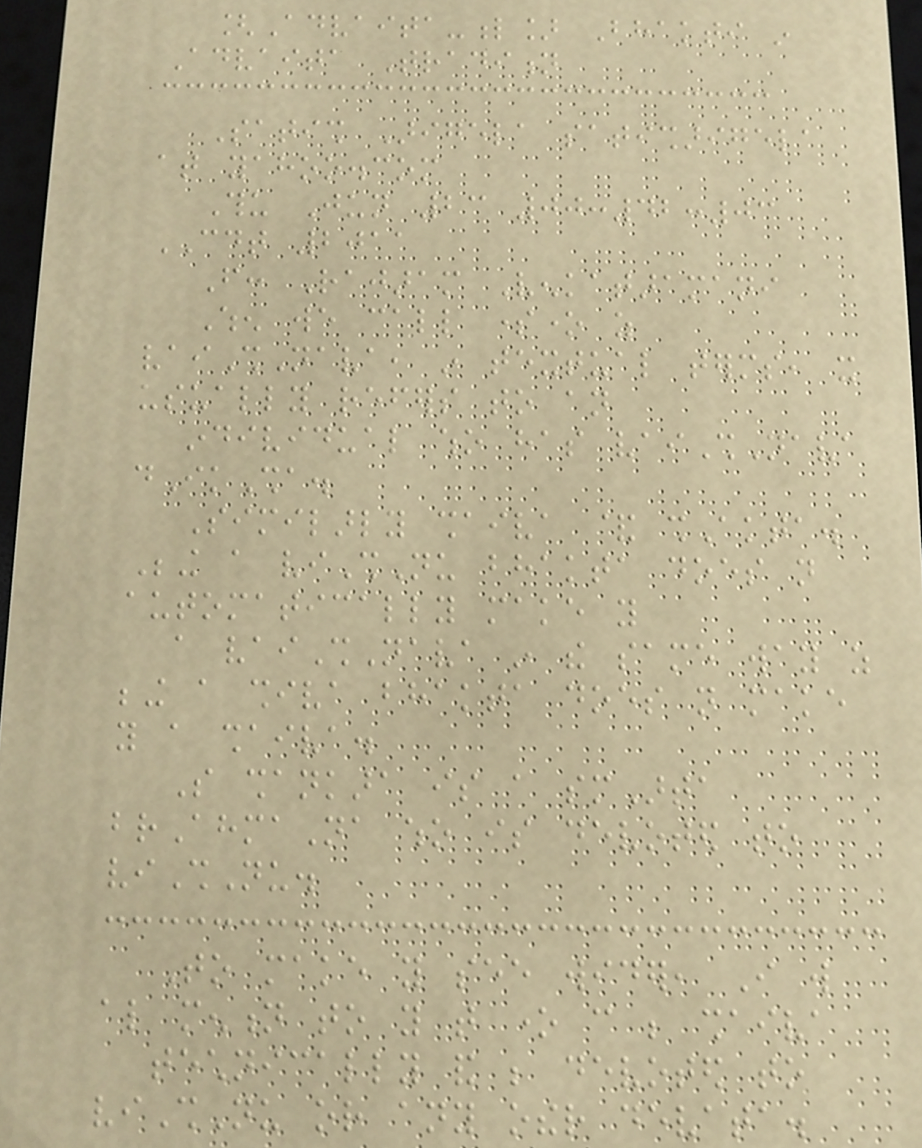[Advaita-l] Bhakti in
Advaita Tradition
Satish Arigela satisharigela
at yahoo.com
Thu Jun 23 00:42:03
CDT 2011
From: Rajaram Venkataramani
When we call someone as
vaiShNava, in textual terms, it
usually refers to an
individual who has vaiShNava
dIkSha.
Similarly shaiva & shAkta.
Being a viShNu bhakta does not
automatically make you
a vaiShNava in the same way as
being a shiva bhakta does not make
you a shaiva.
So shankara is a smArta
brAhmaNa who is devoted to
viShNu.
To make you see wider, I will
also mention to you that one can be shaiva
technically and be devoted to
viShNu or any other devata.
